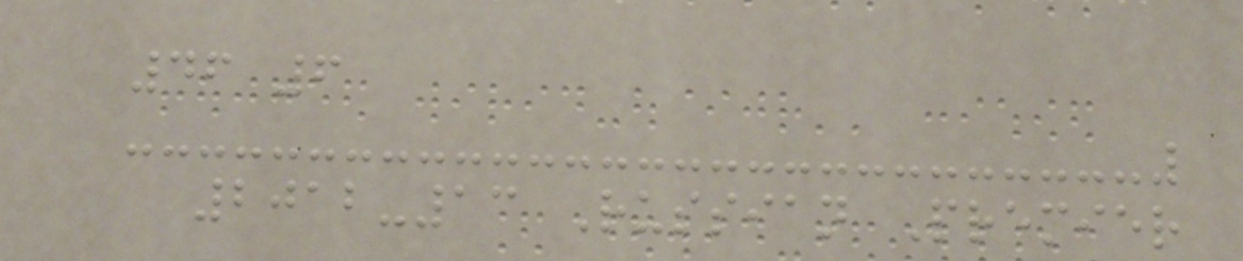46 6
2012-13 Russian Premier
